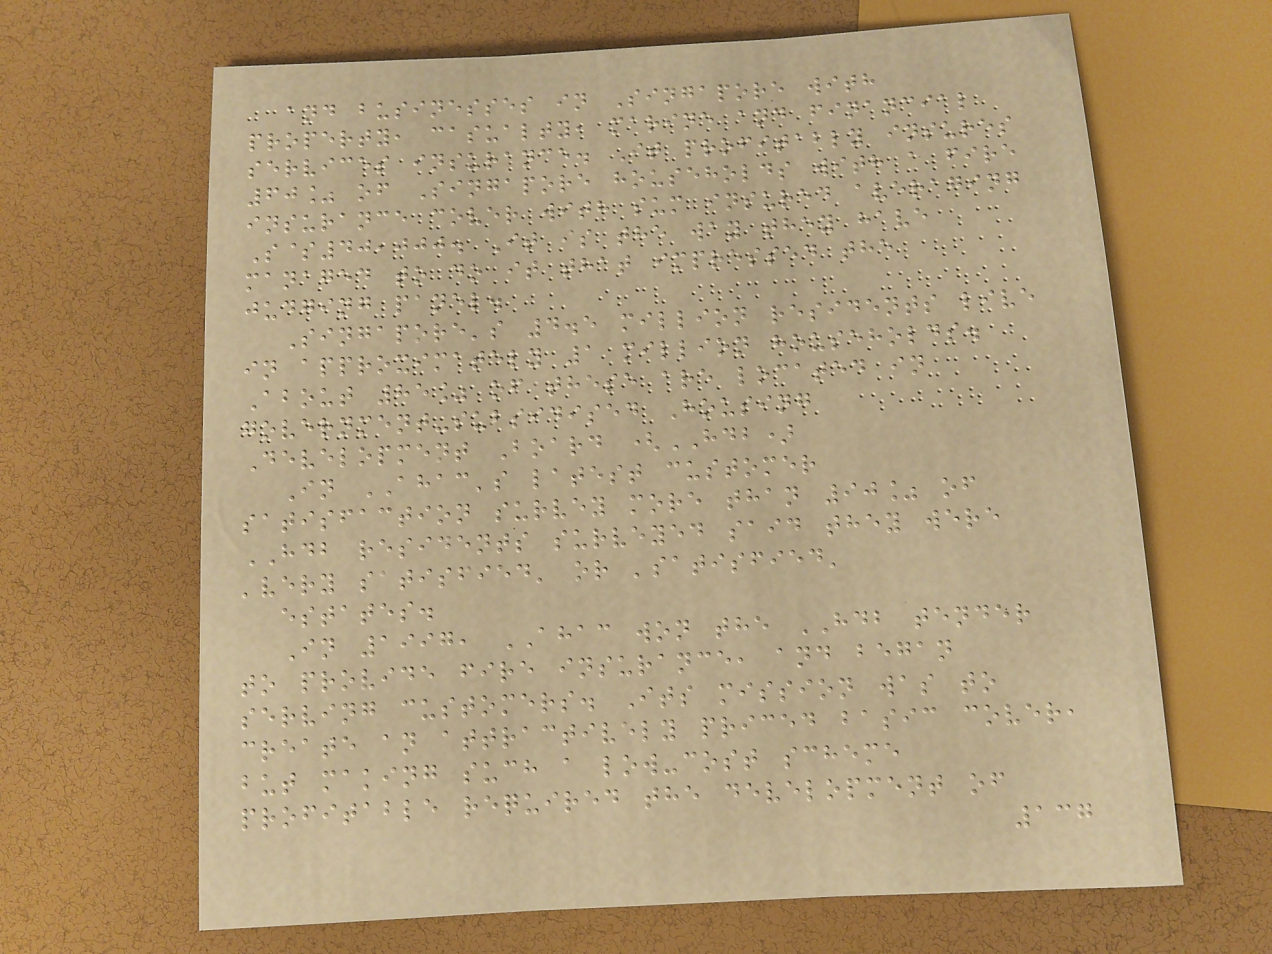and businesses in Singapore with
property, casualty, marine and financial
services insurance. It profitably insures
60% of Singapore households with a fire
insurance cover with sum insured averaging
S$40,000. It is the way they have
managed to do it that impressed the
judging panel.
Singapore's 4.5 million residents live
in approximately 1 million households.
About 85% of these are located in
government-subsidised Housing
Development Board (HDB)
In AHAC's latest customer
satisfaction survey more than 90% of
HDB residents surveyed said they were
'very satisfied' or 'satisfied'
estates.
In 1997, AHAC won the HDB tender
to provide fire insurance, and began
serving customers. Its mission was to
create an attractively priced basic cover,
but making such a low-cost scheme
profitable required the development of
137
